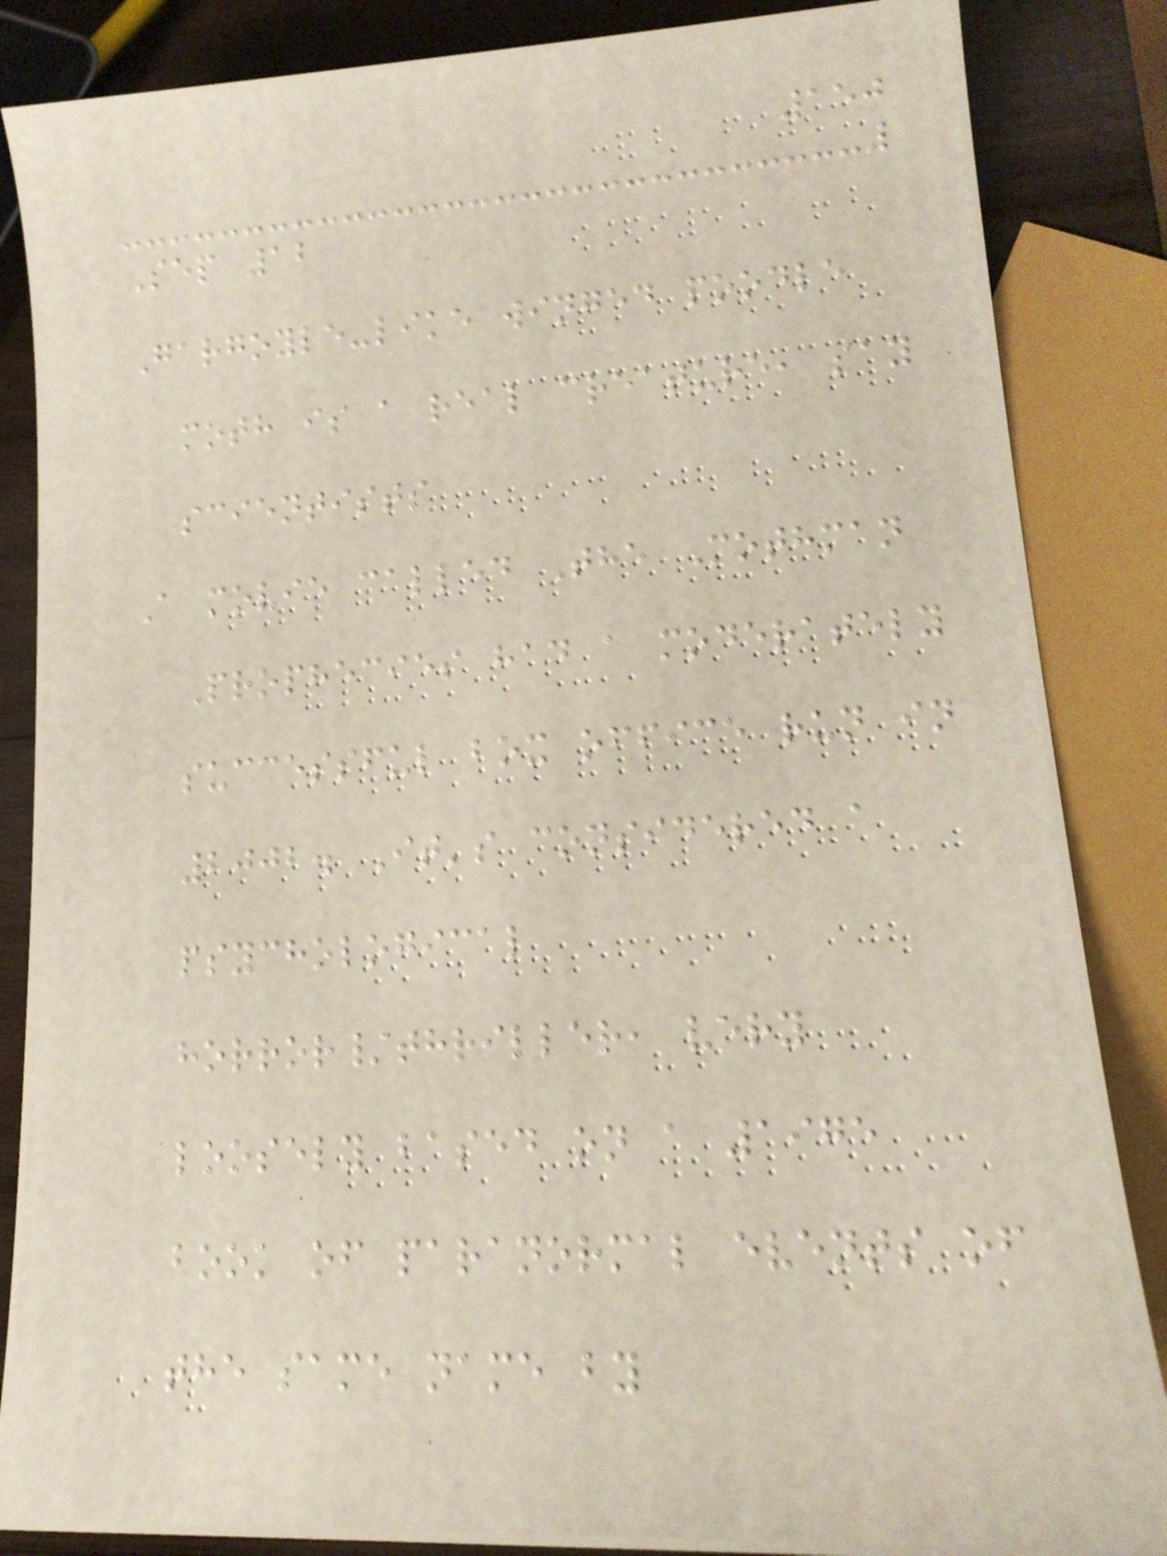150
Sep 12
Gargoyle-like winged poodle
moth is a real creature, say
scientists
A movie called The Mothman
Prophecies had a moderately
successful box office run in
2002. It's considered a
psychological
horror/thriller, very
loosely based on a 1975
book of paranormal events of
the same name by
